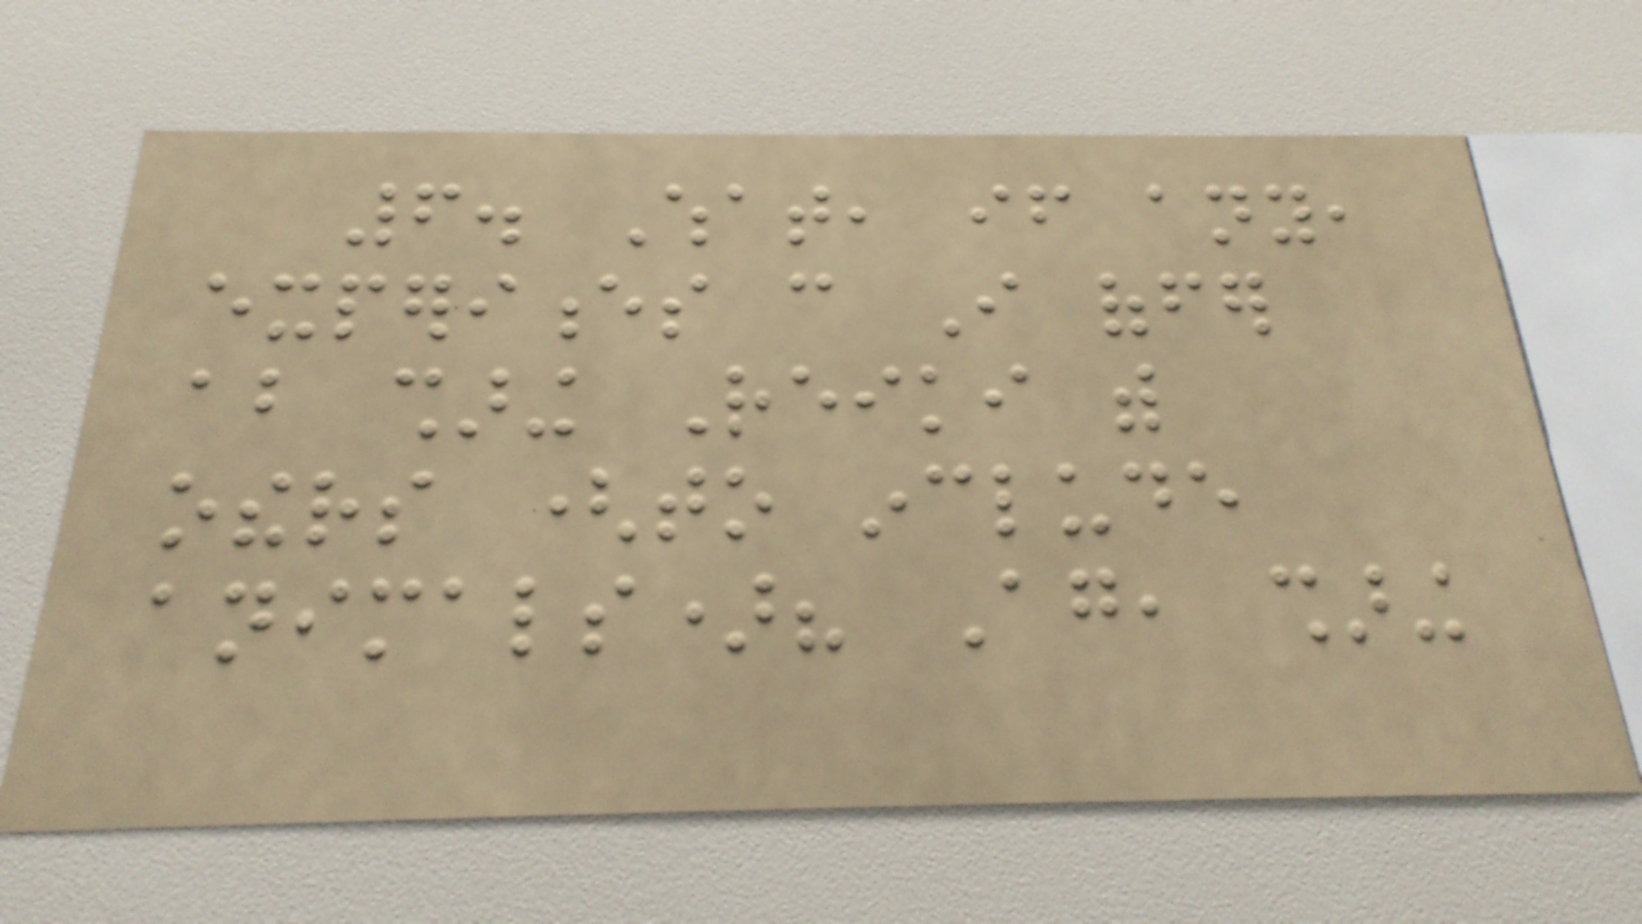6. What, if any,
experiences can I offer
about sharing Reiki with
others (to include
animals)? Again, sharing
